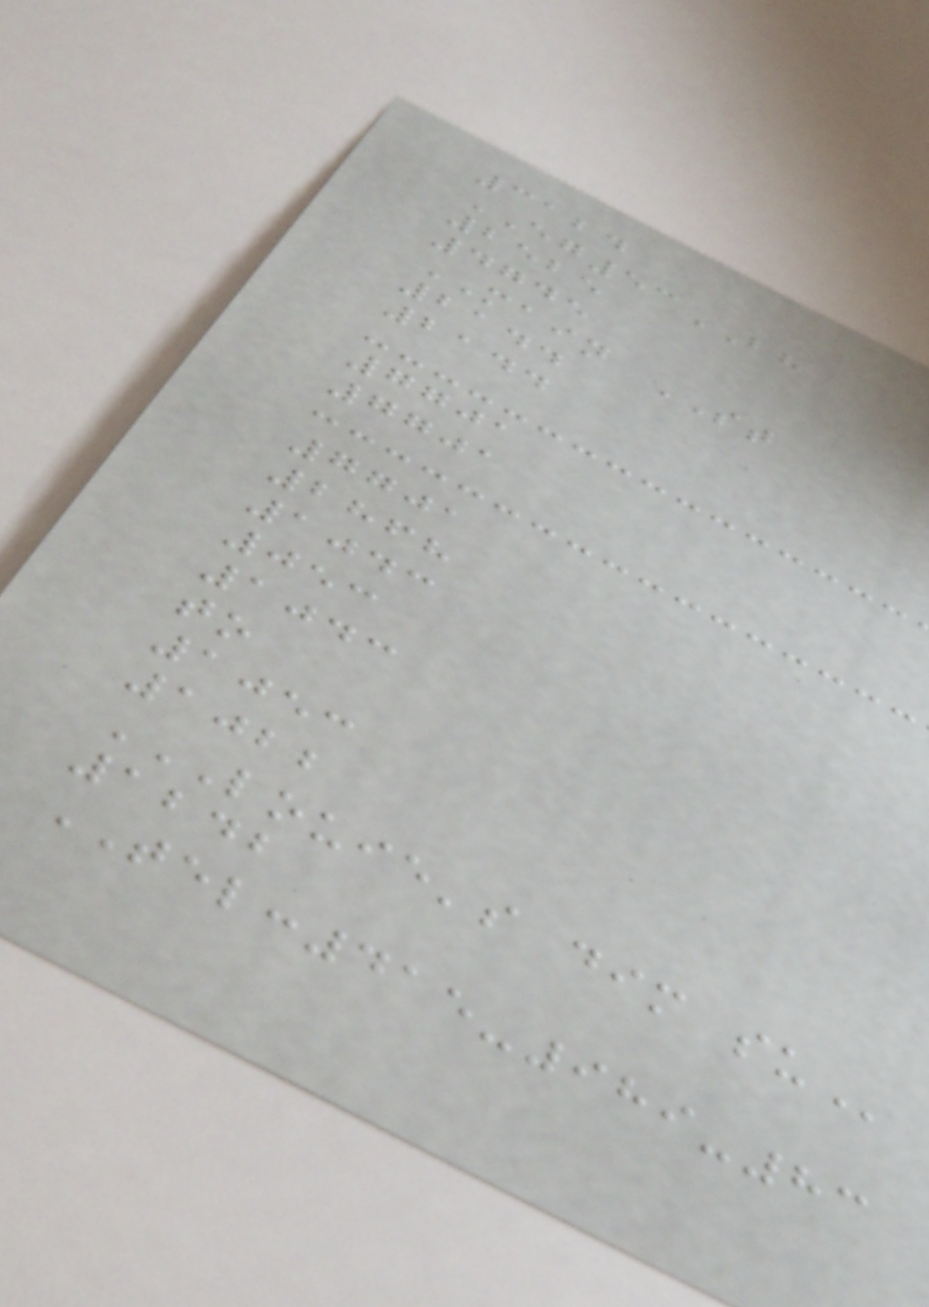3124
EG53BH
2525
4745
MAIN ST
2144
2144
7701
7701
7701
2868
1043
053
1043
to
1053
1022
LOUIE'S DIM SU
1242
TEL:415-989-83
